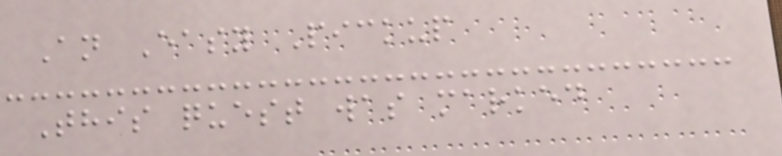An Easy Pickup
This quest was marked
